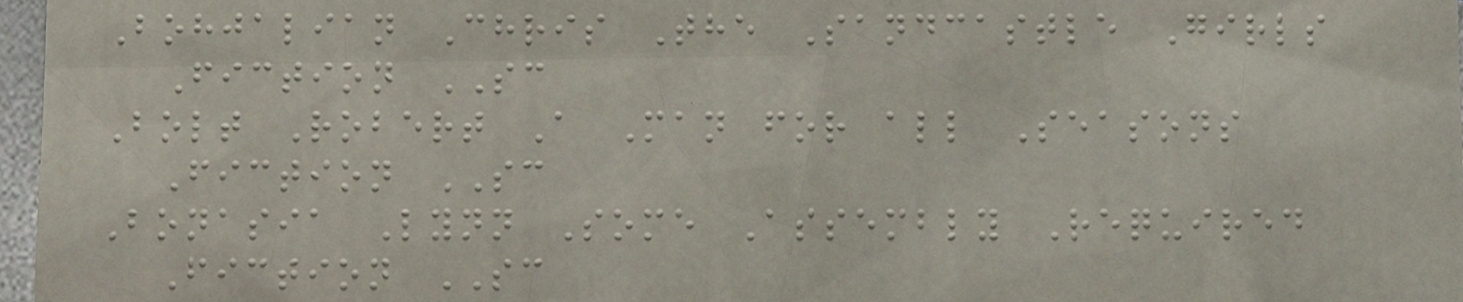Bohjalian Chris The Sandcastle Girls
Fiction SC
Bolt Robert A Man for all Seasons
Fiction SC
Bonasia Lynn Some Assembly Required
Fiction SC
